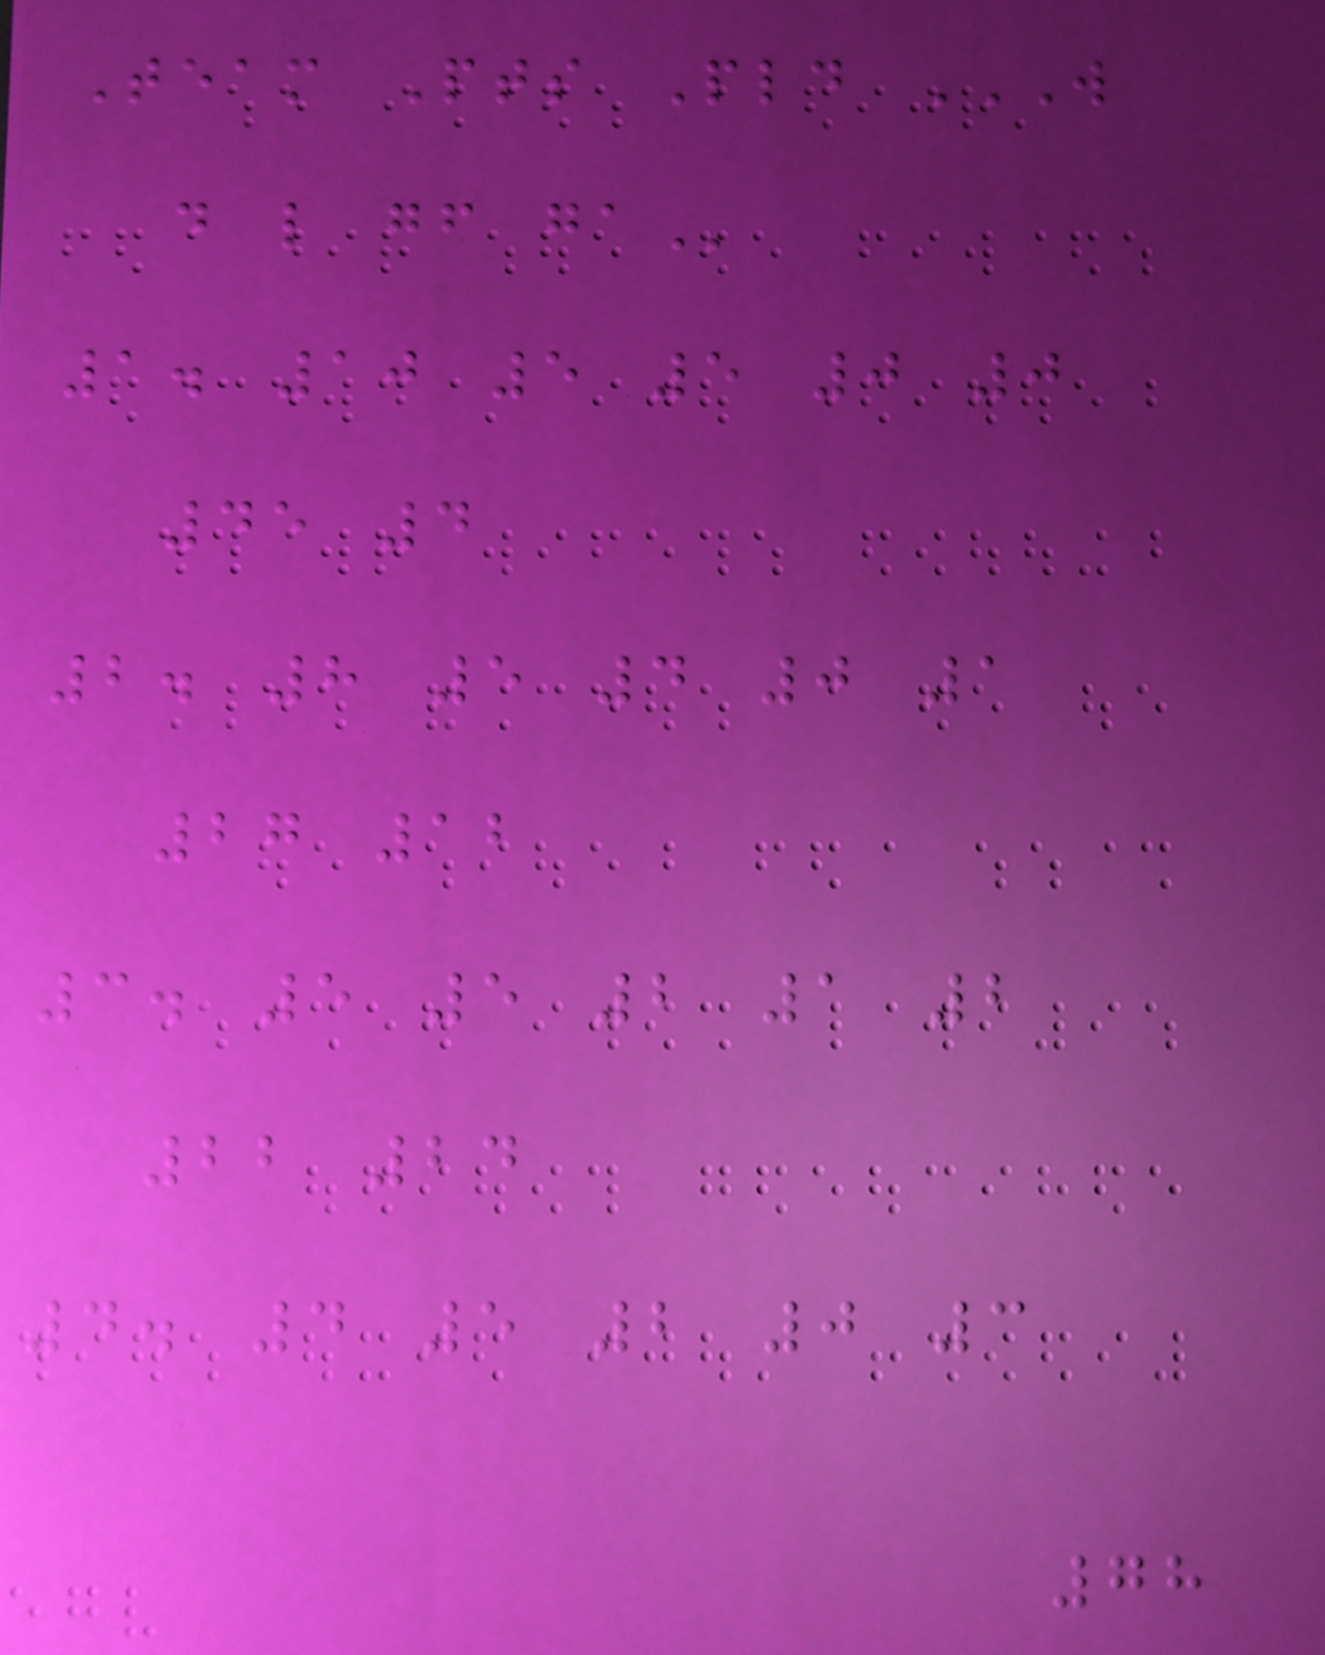Team Pts Pld W
D L GF GA
1. 10 5 5 0 0
45 4
2. 8 5 4 0 1
27 12
3. 5 5 2 1 2
22 24
4. 4 5 2 0 3
78
